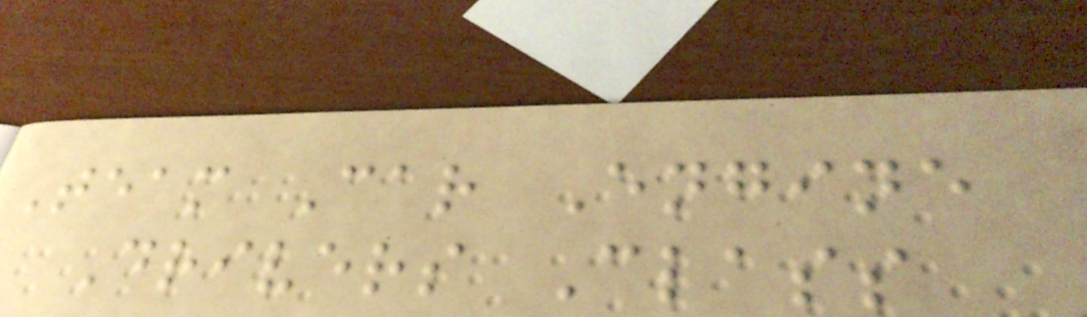Team Car Engine
Drivers Class
